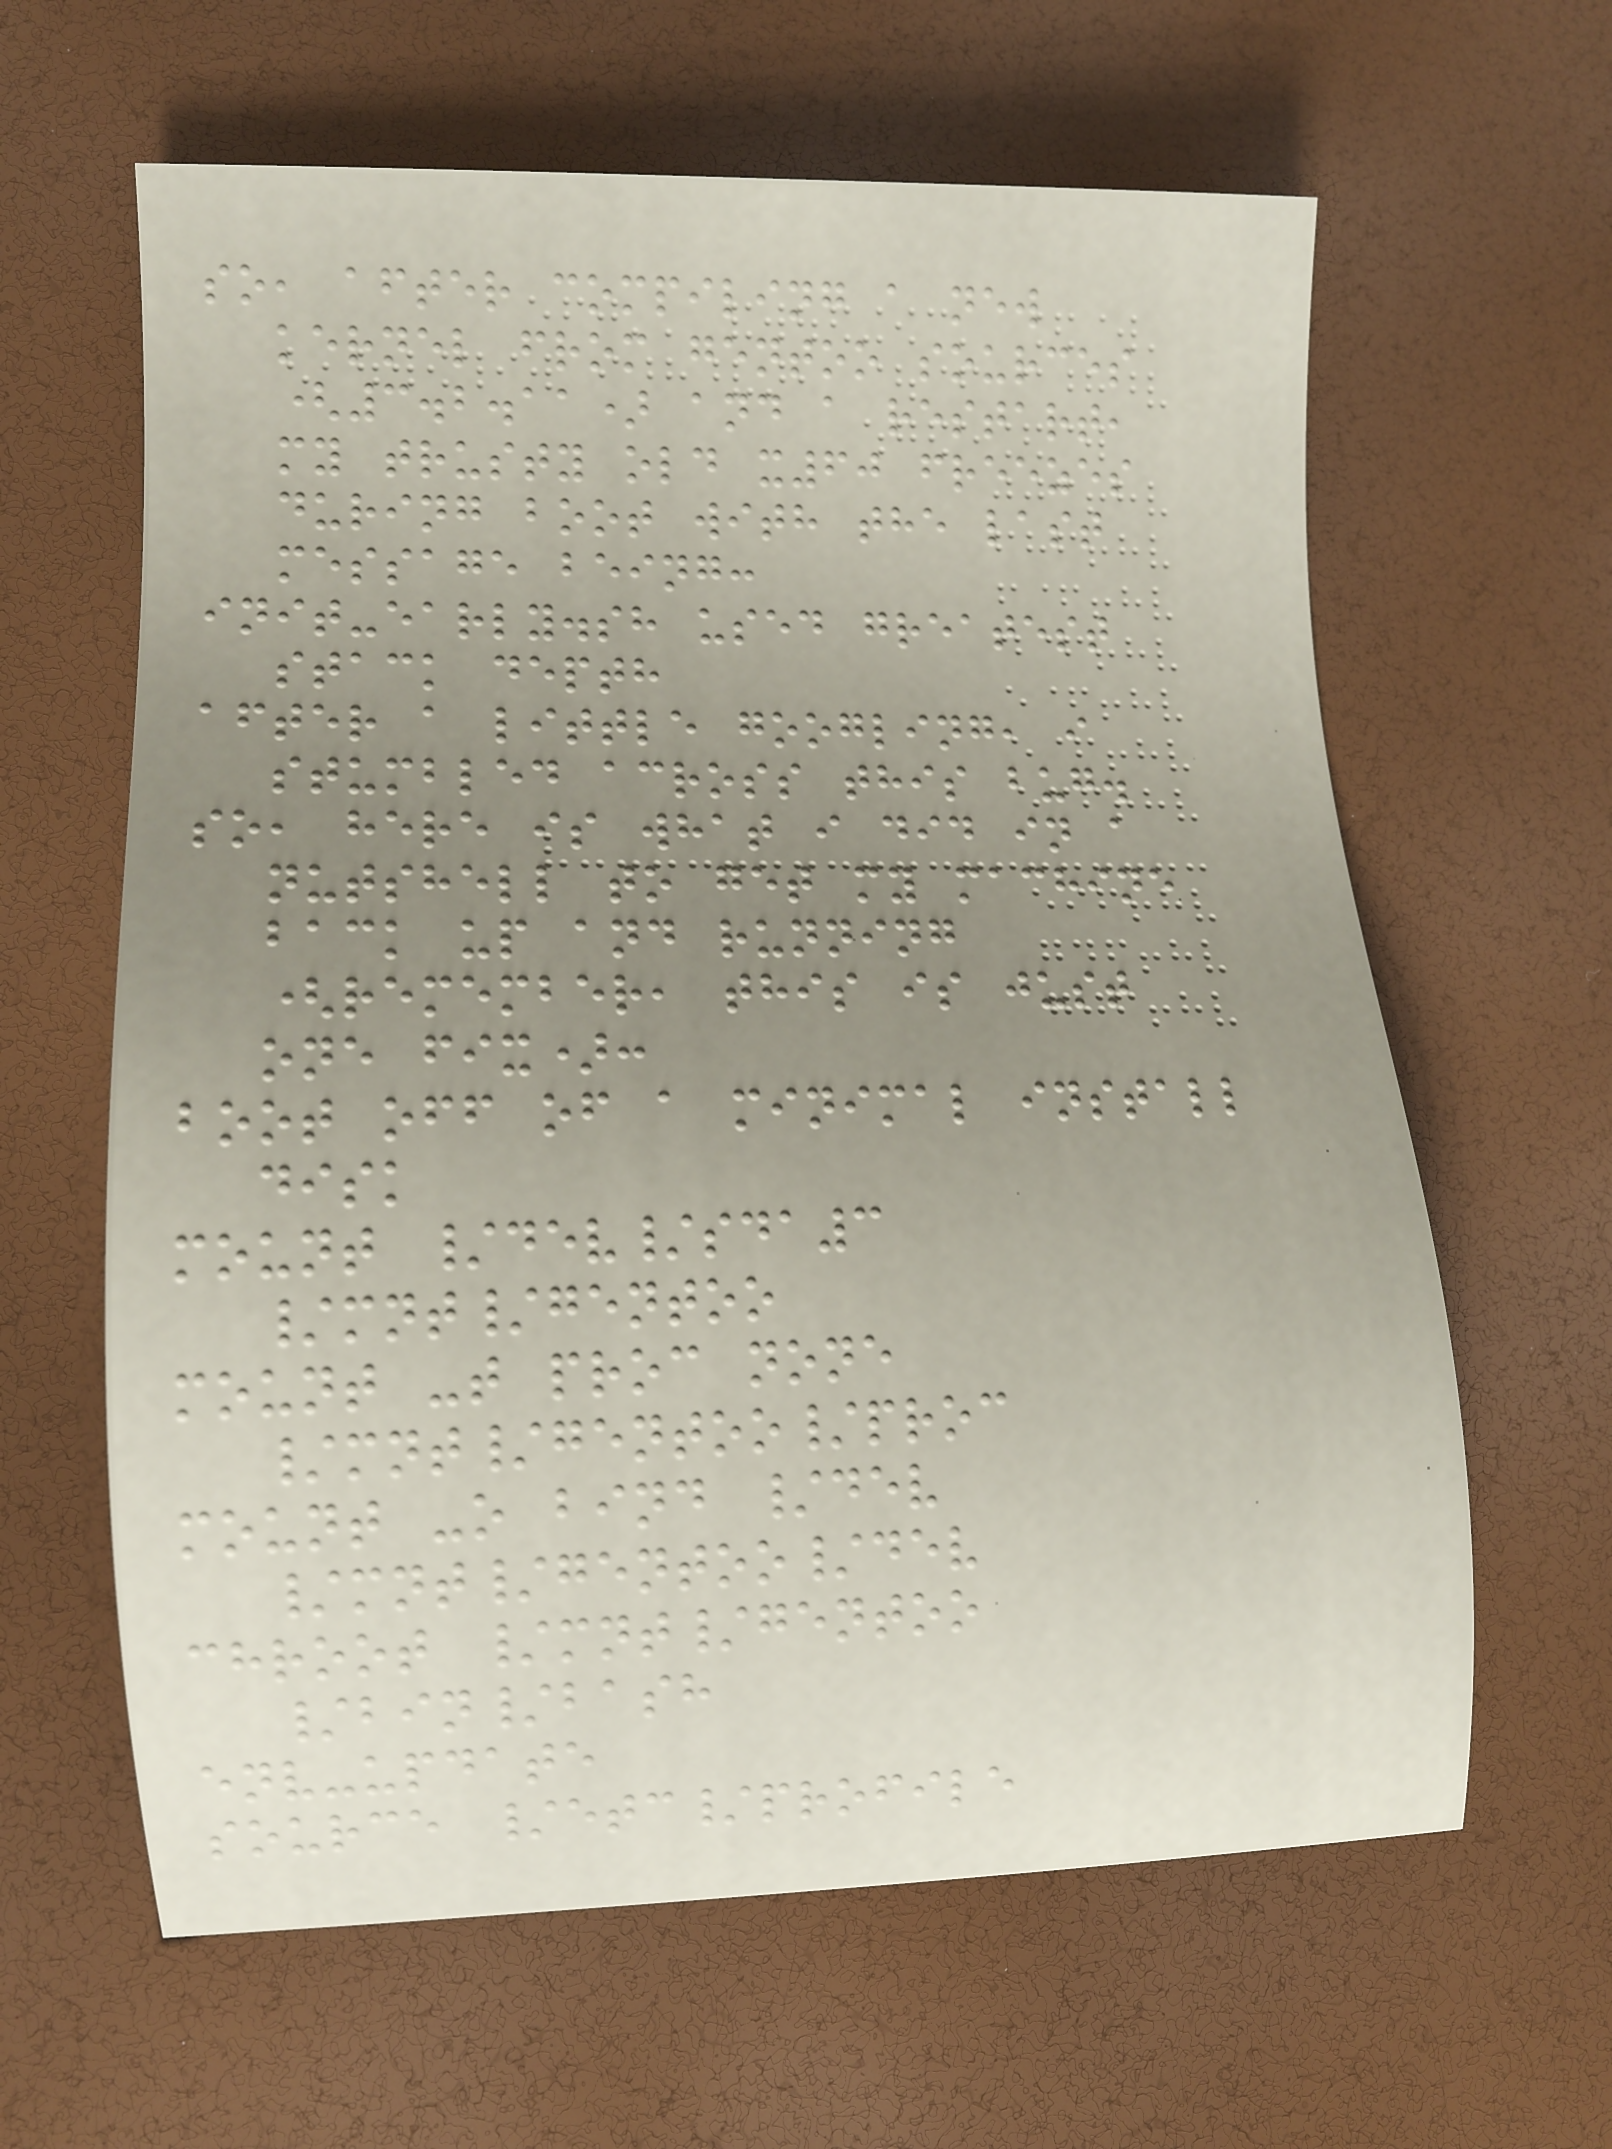so, after compiling a new
kernel from gentoo sources
(3.2.11) and a restart,
my trusty old x60 freezes
during boot with the last
message being:
init-early.sh used greatest
stack depth
after a little googling, i
stumbled across this bug.
so, here is what i did in a
nutshell to get my machine
back up and running
(remember, this is just
one fix):
boot off of a minimal install
disk
mount /dev/sda3
/mnt/gentoo
mount -t proc none
/mnt/gentoo/proc
mount -o bind /dev
/mnt/gentoo/dev
chroot /mnt/gentoo
/bin/bash
env-update
source /etc/profile
